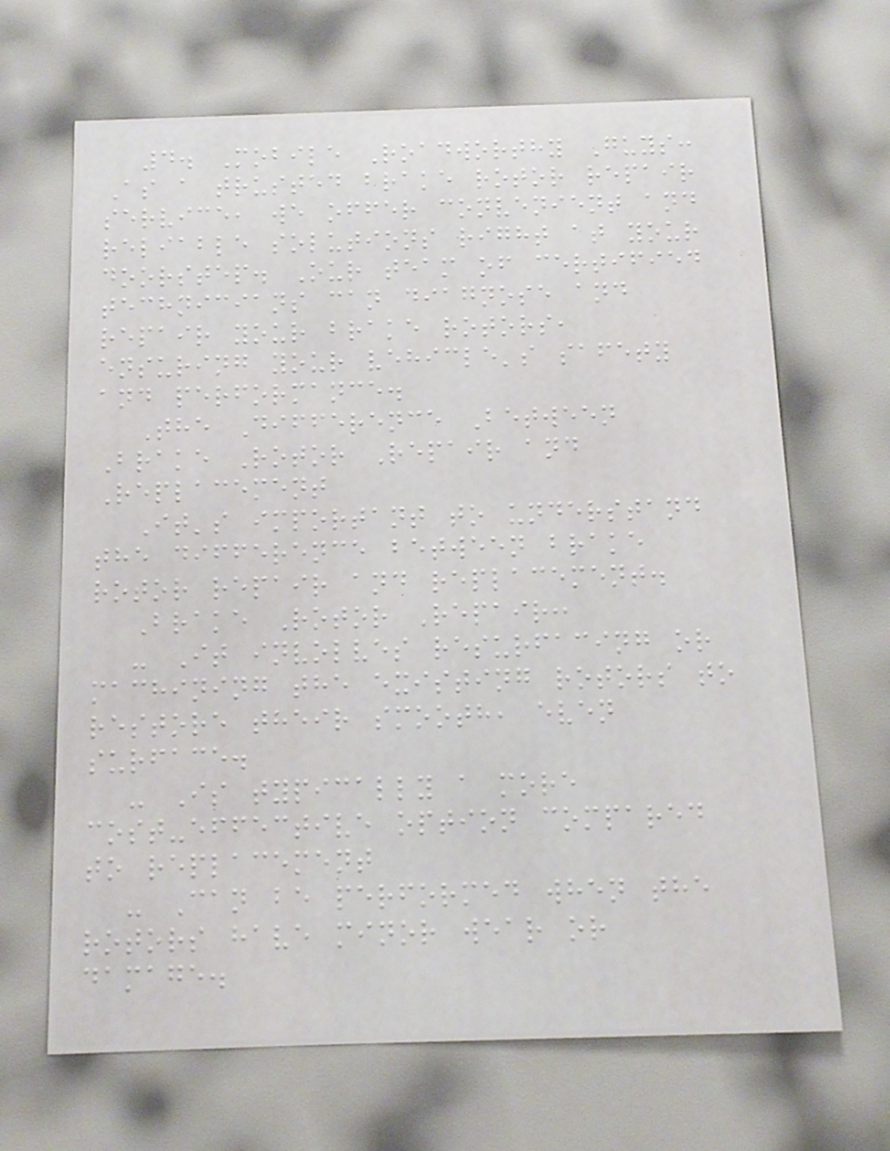4. Mobile Roadworthy Guys:
As a trusted brake rotor repair
service, we offer convenient and
reliable solutions right at your
doorstep. Our team of certified
technicians can diagnose and
repair your brake rotors,
ensuring your vehicle's safety
and performance.
The Difference Between
Brake Rotor Repair and
Replacement
It's important to understand
the difference between brake
rotor repair and replacement.
Brake Rotor Repair:
- It involves resurfacing or
machining the existing rotors to
restore their smooth, even
surface.
- Is typically a more
cost-effective option compared
to replacement
- Can be performed when the
rotors have minor wear or
damage.
